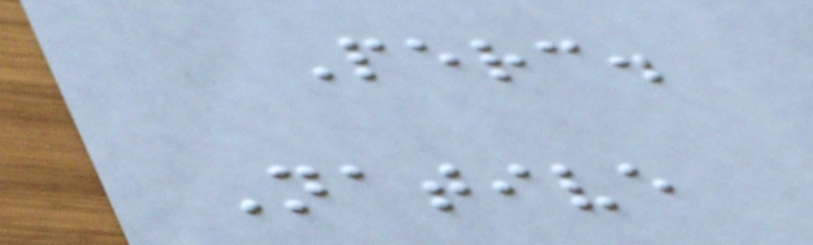Perc.
Native
